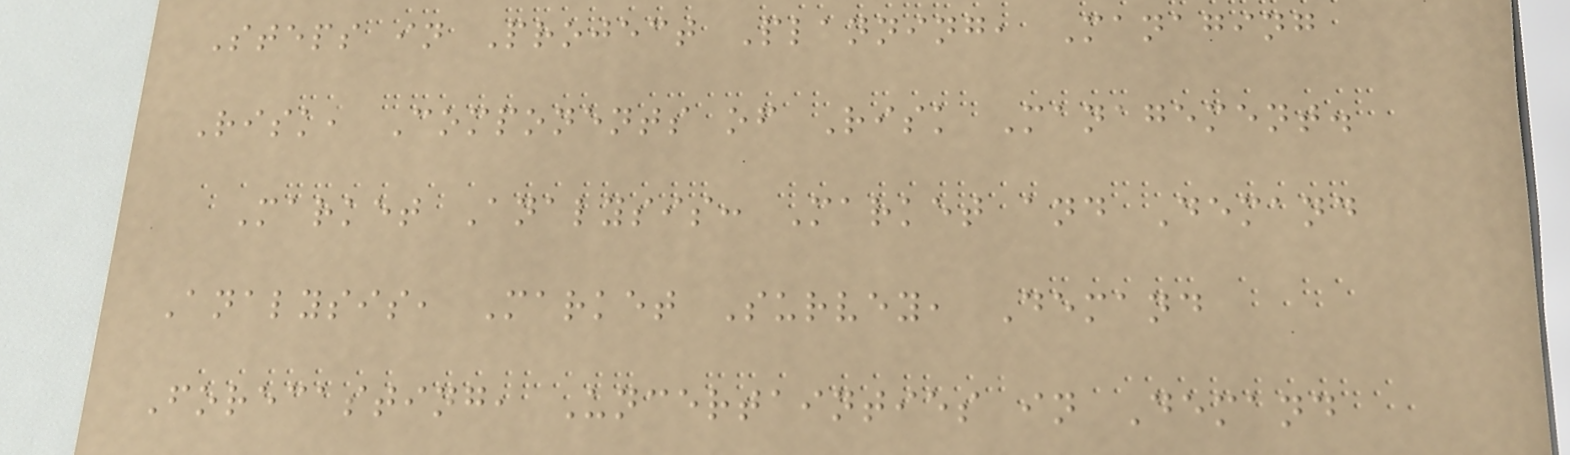Steps in Project Planning, Managing
Risk, Components of Risk Management.
Market Analysis: Market and Demand
Analysis, Market Survey, Demand
Forecasting, Uncertainties in Demand
